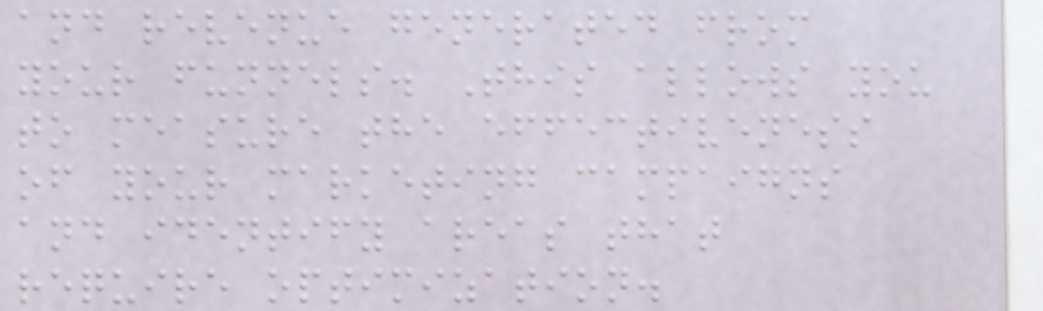and revenue generated from
your funnels. This allows you
to measure the effectiveness
of your marketing campaigns
and identify areas that
require optimization.
